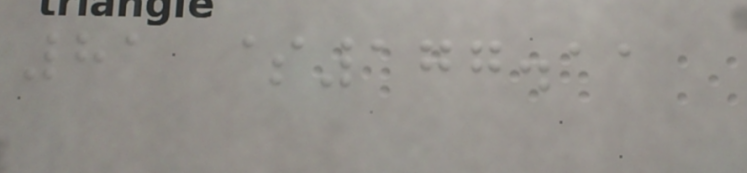81 $177.11
